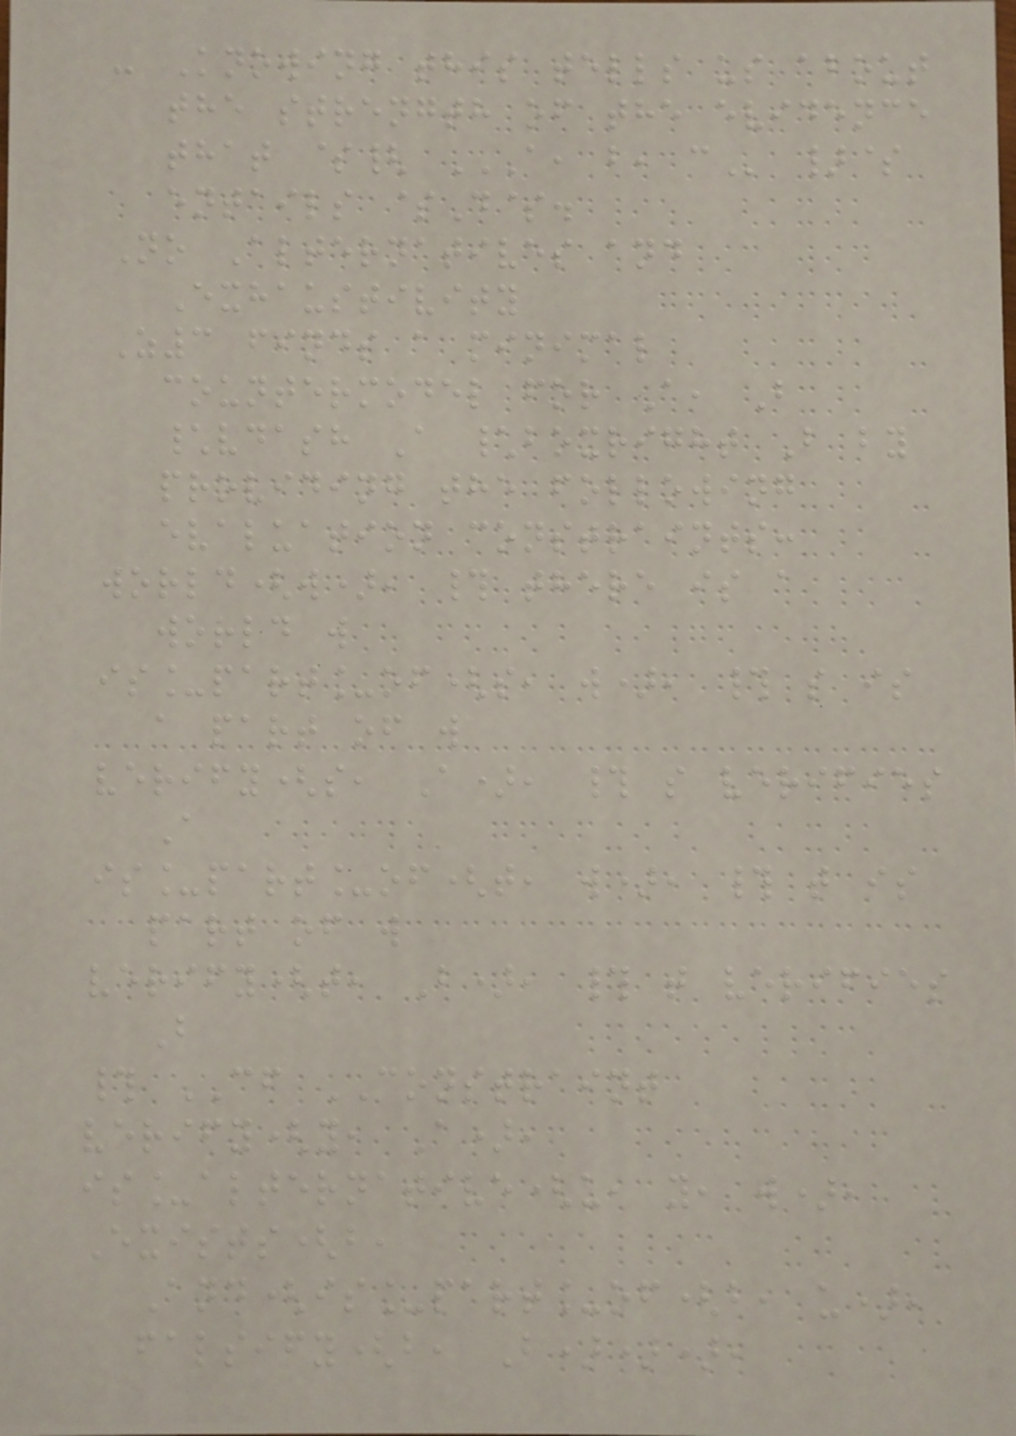- Knowing this tells us about
the strength of the evidence
that ${ A, B, C }$
entails $D$.
No Alternatives and
Exhaustivity
Z3 finds a minimal
countermodel for A, B
\vdash A \boxright B by
providing the following
evaluation constraints:
world(w), # there is a
world w
is_part_of(s, w), # s is
a part of w
verify(s, A), # s verifies
A
is_part_of(t, w), # t is
part of w
verify(t, B), # t verifies
B
# CF CONSTRAINT
verify(y, A),
is_alternative(u, y, w),
Exists(b,
And(is_part_of(b, u),
falsify(b, B))),
